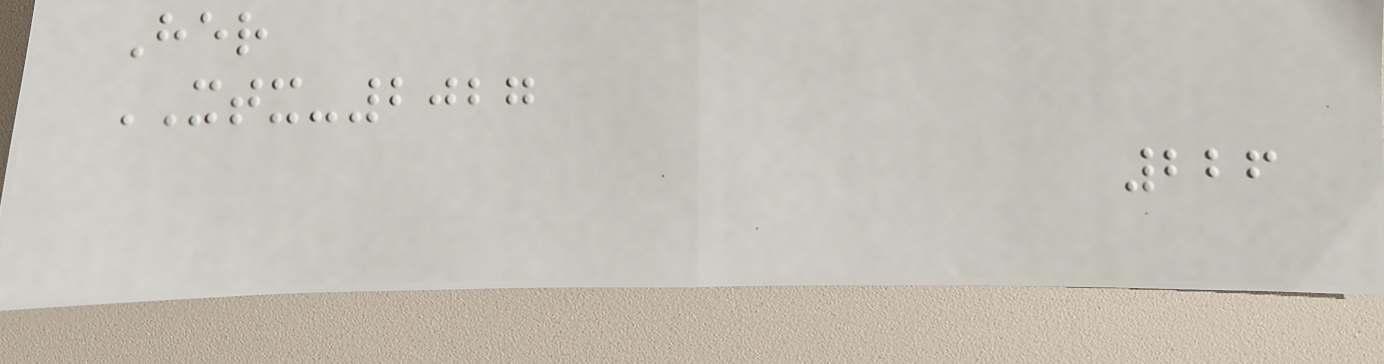Her
XTX-2027
226
